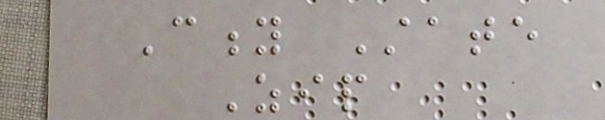City State
Zip
